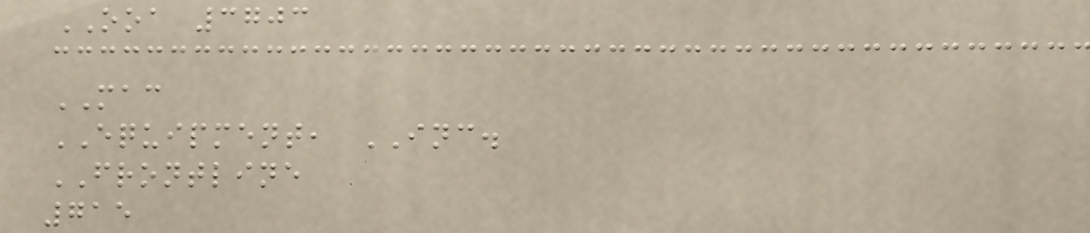OOA 3703
MAC
EQUIPMENT, INC.
FRONTLINE
715
